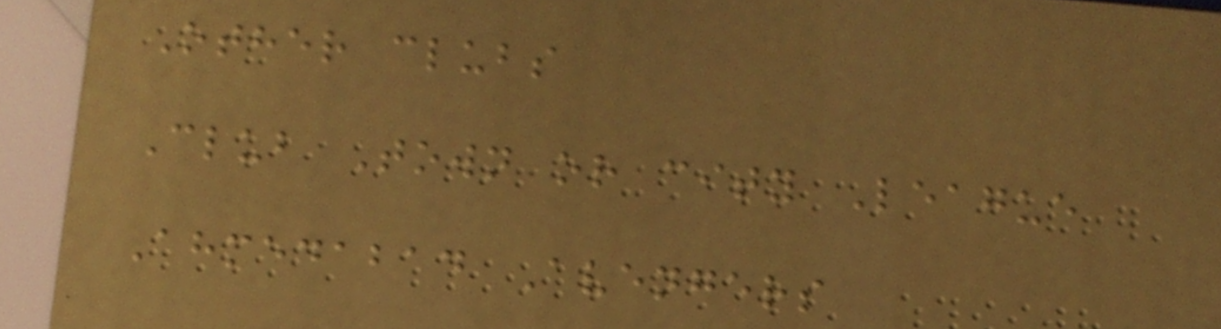Other clubs
Club Town or city League
Ahmedabad Avengers
